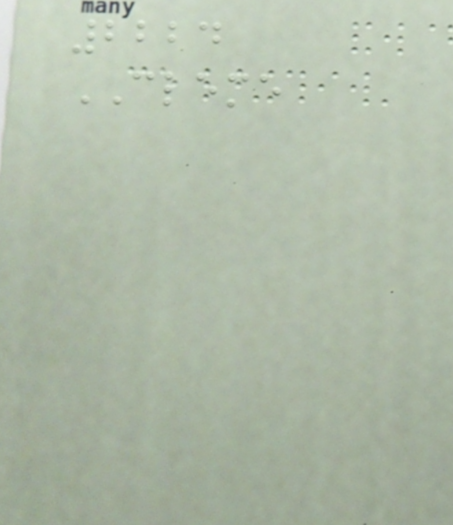2224
CLEME
